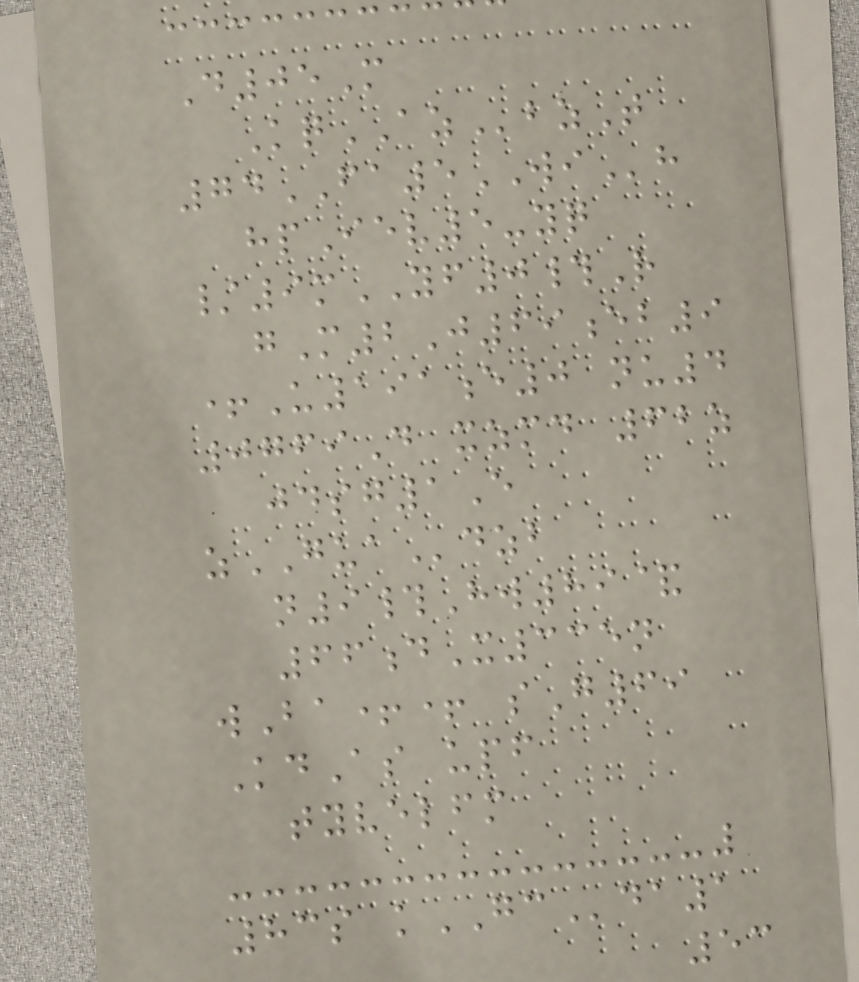D05M
KqAZbzT
74FA5WIh
hpIev5-yq
/9mYF0#R
gM2J69eb9
+U191e0 nu4
0769D xzmd 62z
jdsg1E
zGUAdzb
n9#Hw89&
66dX335n
wBa++ sG69
KdAs upf
tyvelfm
83s kGCda1
53
